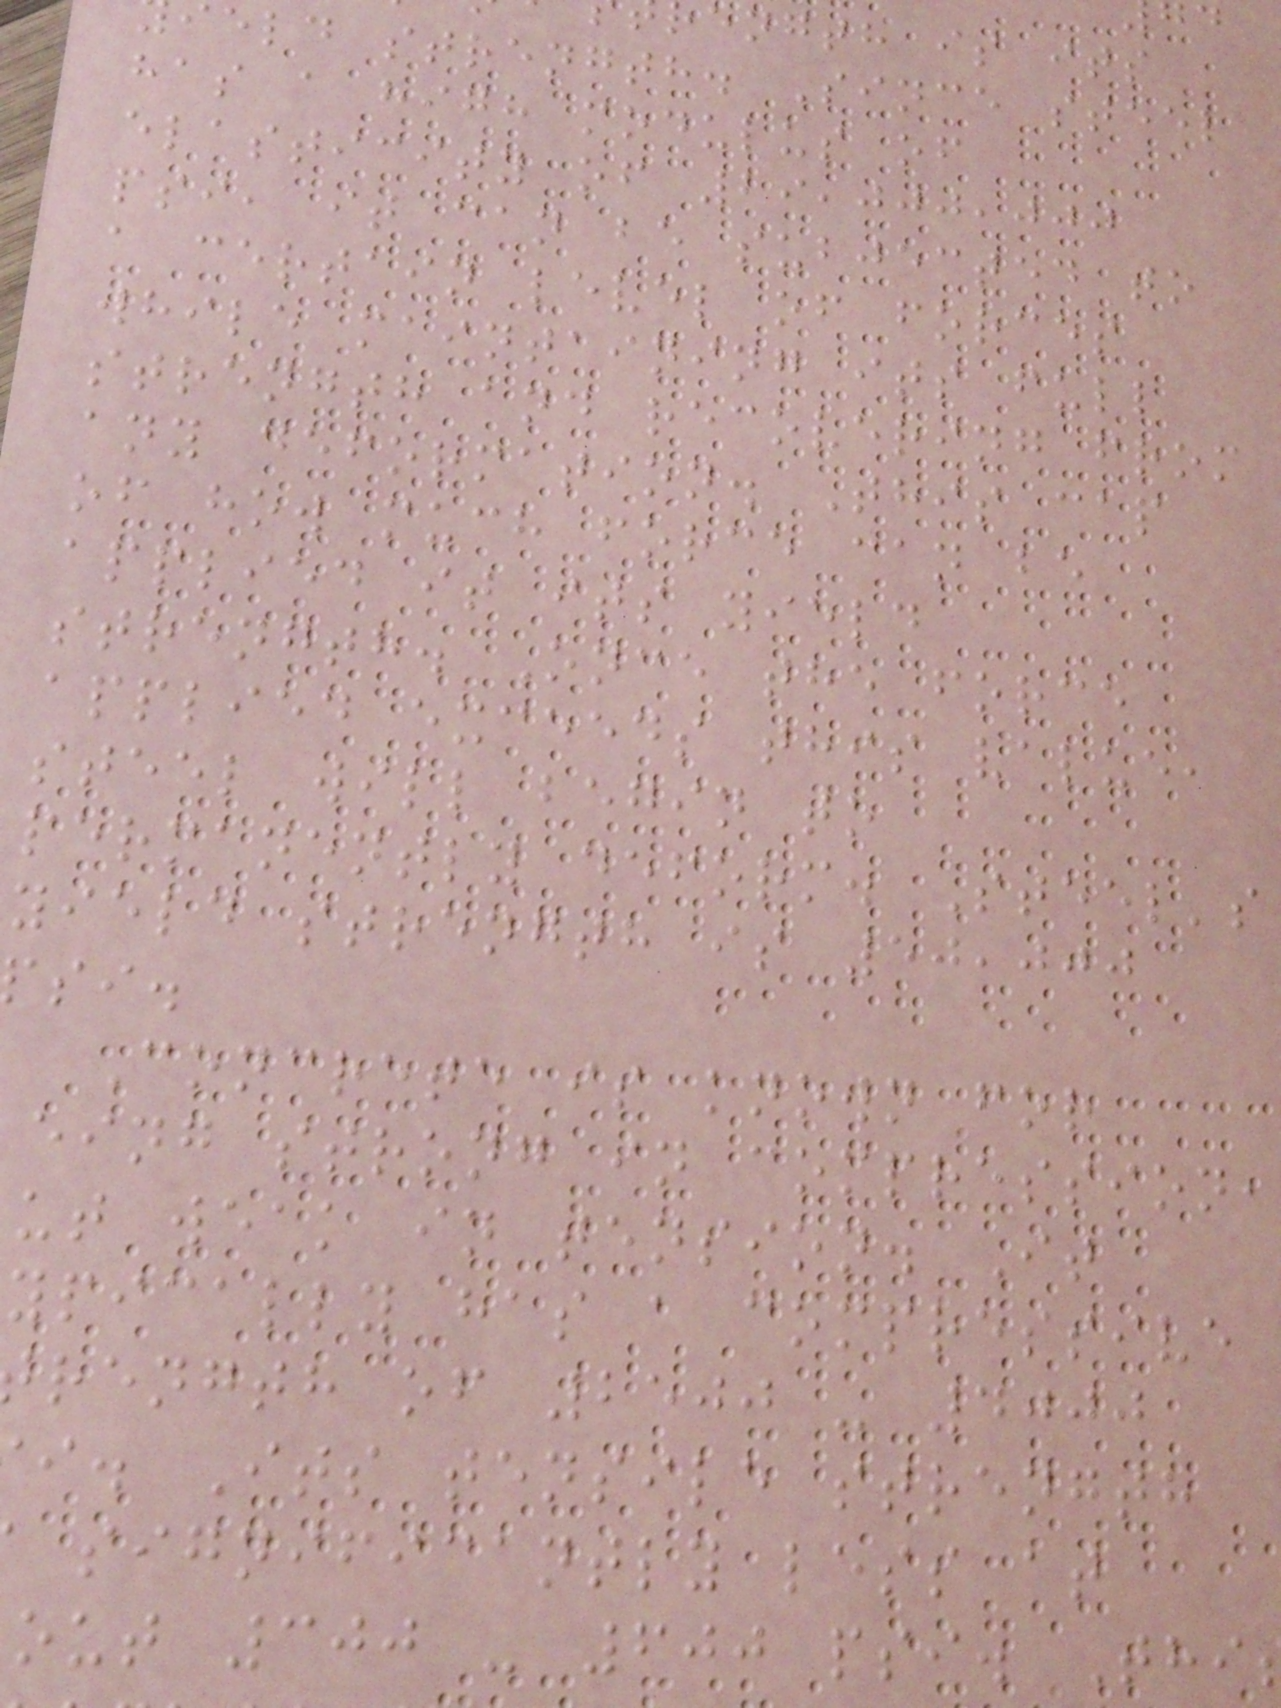ength is its
eld strength. Since steel
has a high modulus of
elasticity of 29,000,000
psi, it can be subjected to
a certain level of forces
while maintaining its full
strength and recovering from
any deformation. This cap
of how much force can be
applied it its yield
strength. Once the force
applied exceeds this value,
steel will begin to
permanently deform. Steel's
yield strength is 50,000
Concrete is known for
eing strong in compression,
ut weak in tension. It
ypically has a compressive
rength of 2500 - 4000
i. Its tensile strength
significantly less at
out 300 - 600 psi. Thi
